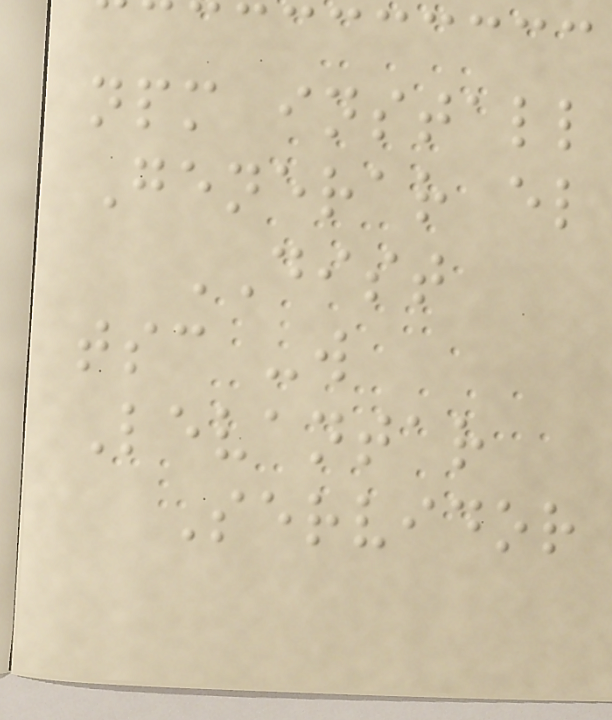npm install
Generar el
DIST
tsc -w
Levantar
Servidor
